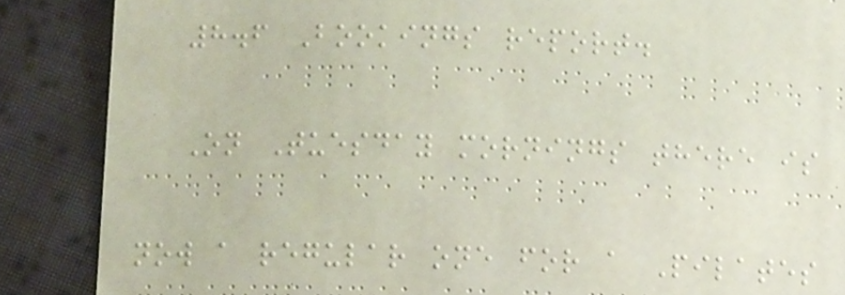8.6 Bookings report.
On Tuesday mornings there is
now a regular one for a Pilates
